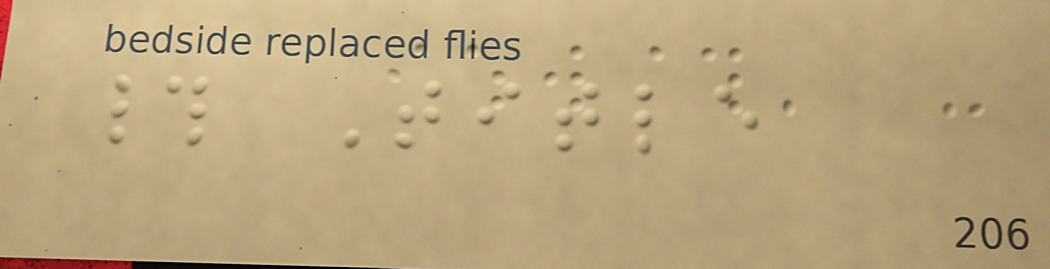# Title
